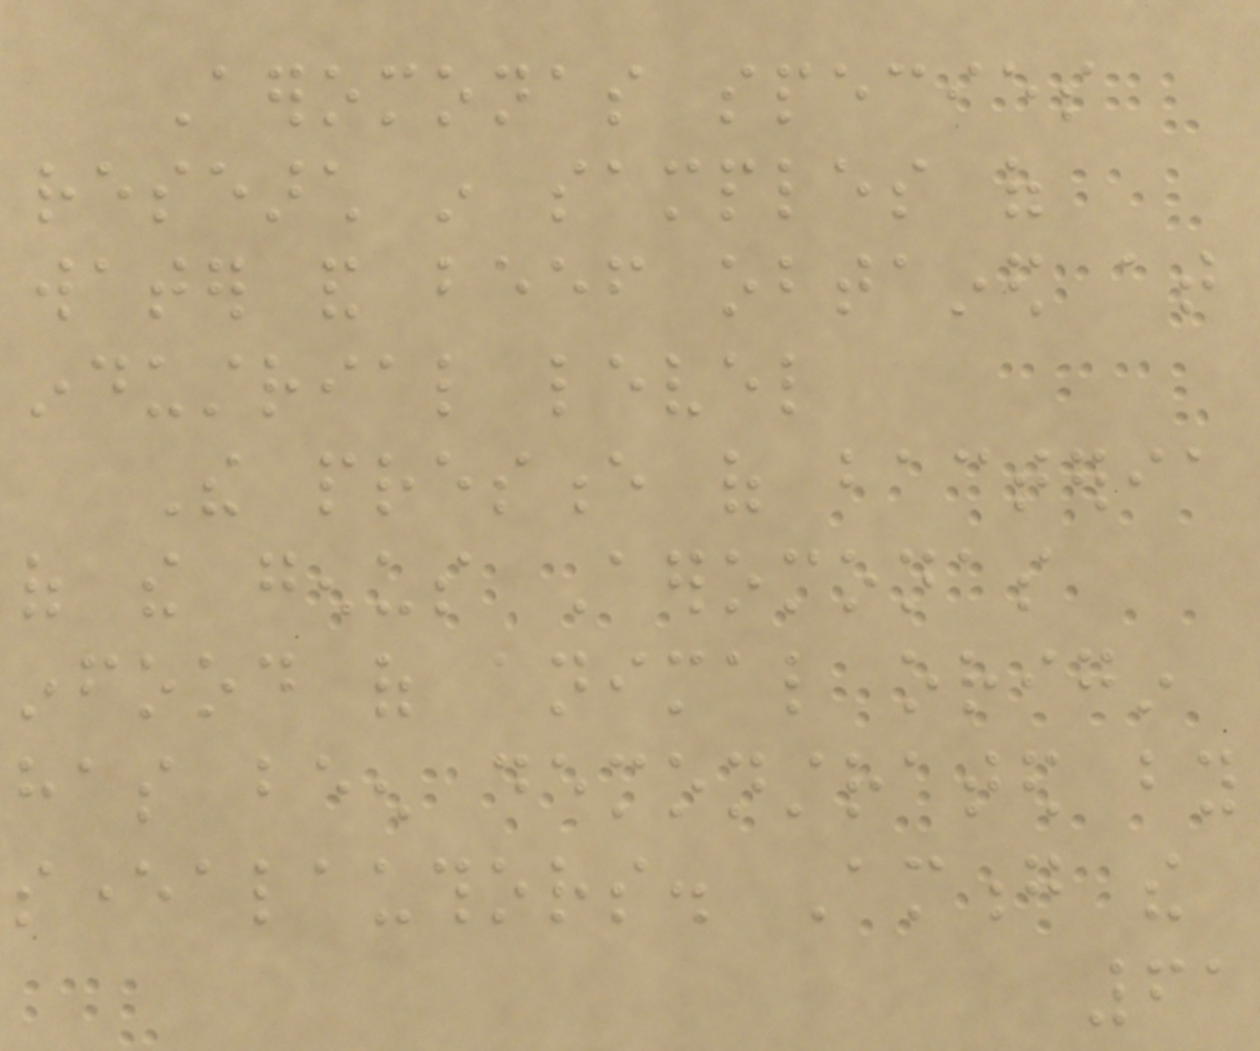Aeromonas species
research in samples of
water and beef obtained at
industrial level
The presence of bacteria
of the genus Aeromonas
infood of animal origin
has been demonstrated by
severalauthors. Among the
61
